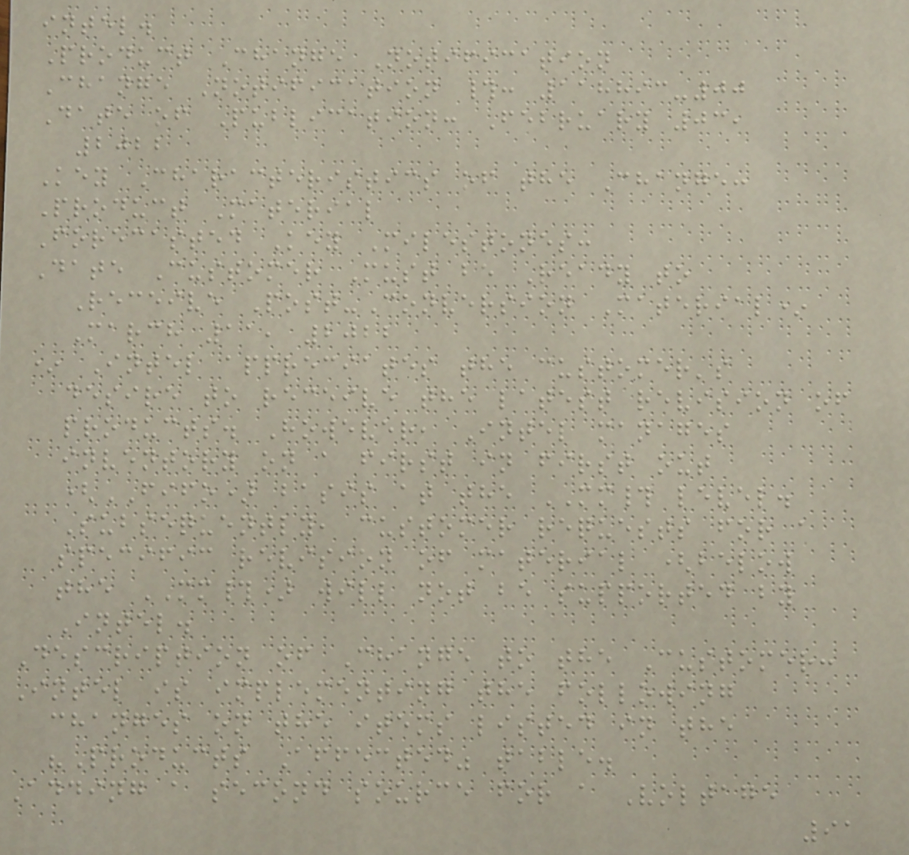intel.
Product Change Notification
Change Notification #: 118893-00
Date of Publication: February 03,
2022
Key Characteristics of the Change:
Product Material
Forecasted Key Milestones:
Date Customer Must be Ready to
Receive Post-Conversion Material*
March 11, 2022
* Intel appreciates the customer's
desire to receive the latest revision of
products. However, Intel manages
inventory on a first in first out
(FIFO) basis at the MM# level.
Subsequently, customer requests for a
specific revision of material (below
the MM#) will not be supported by
Intel.
Description of Change to the Customer:
Intel is implementing the following
changes on the items listed in the
"Products Affected" table.
Adding a second source for a Voltage
91
